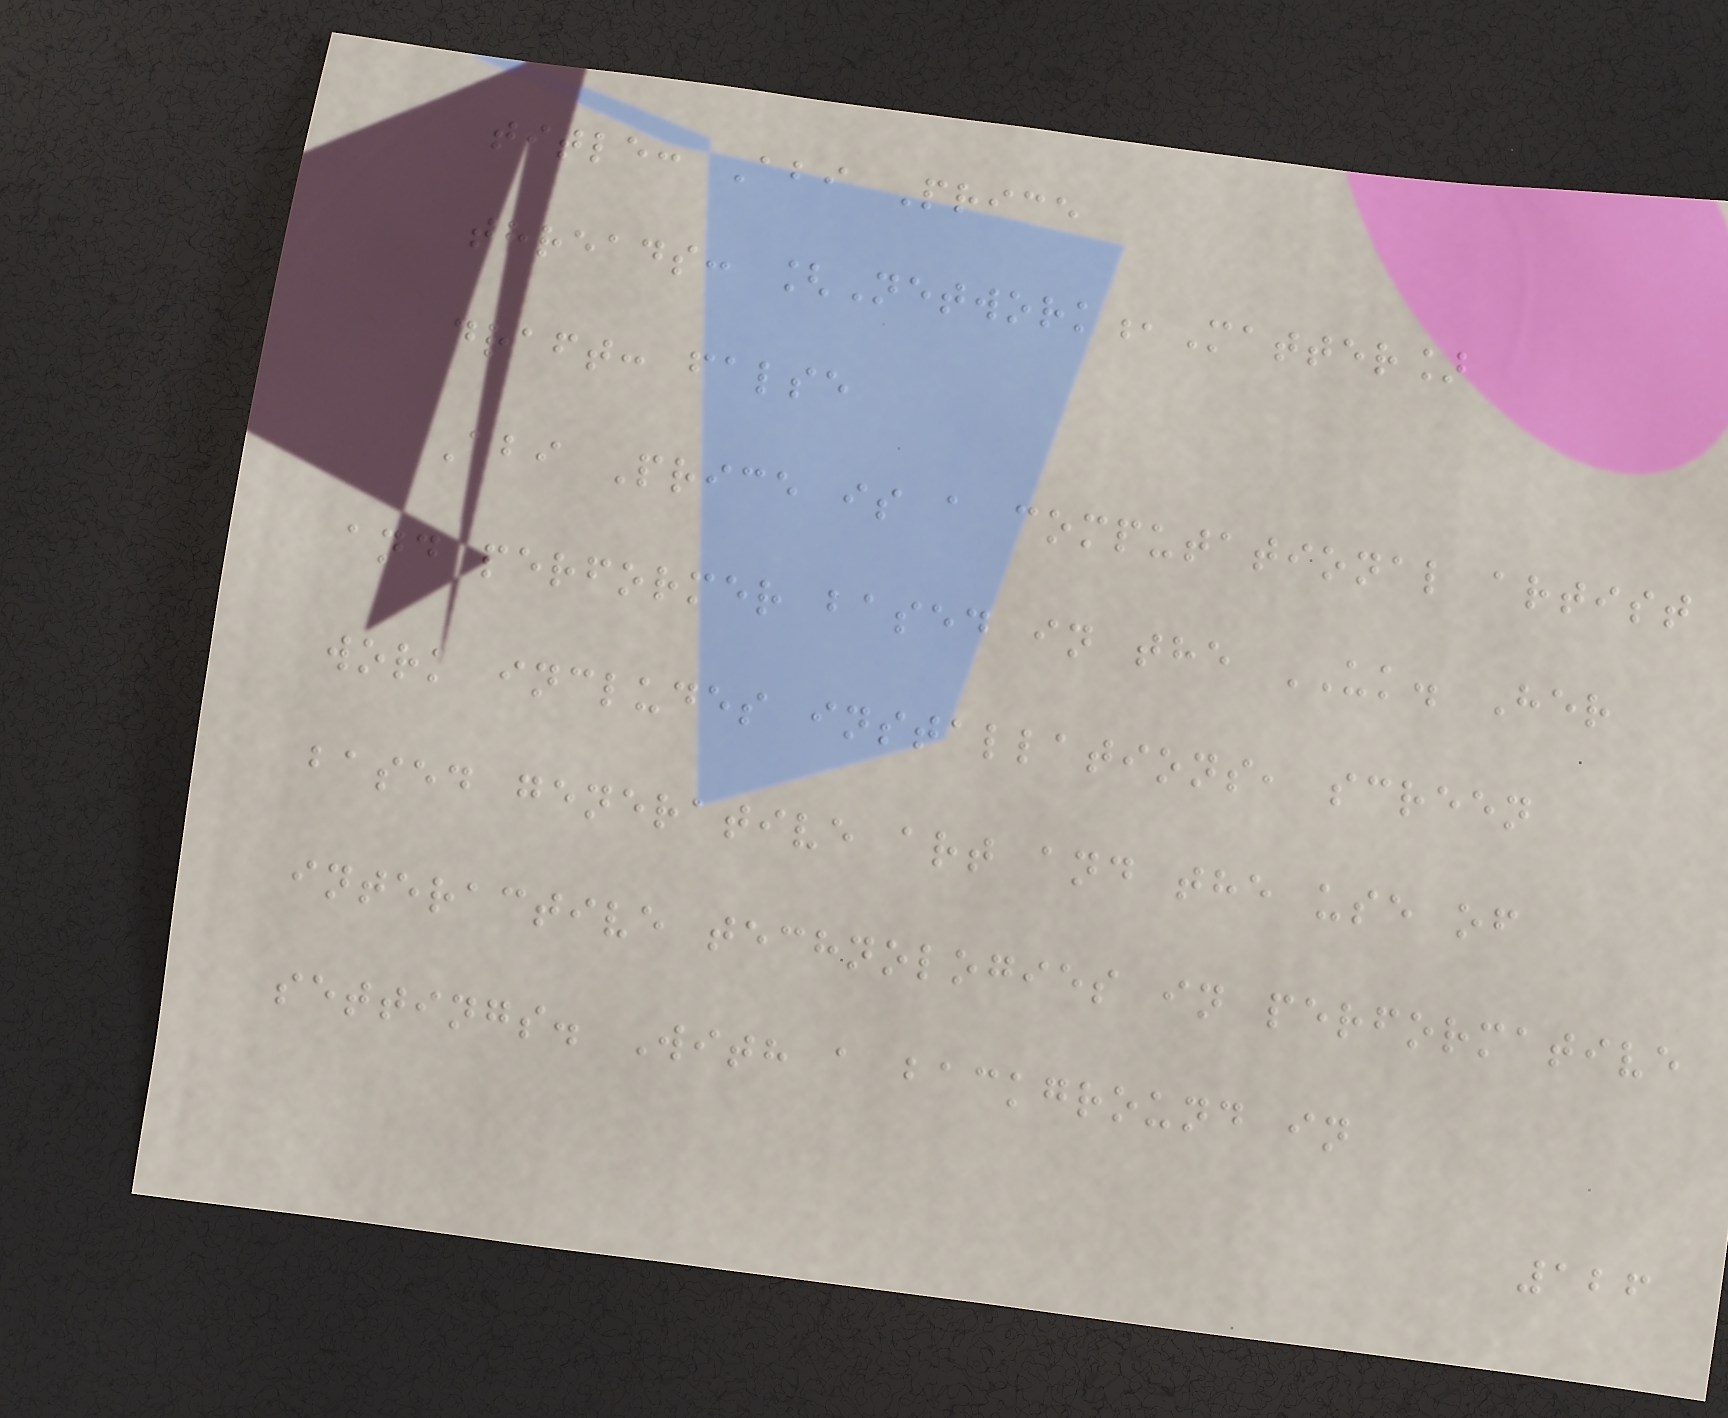title: Abi Price
threads: [Network,Matter]
draft: false
Abi Price is a computational artist
and performer based in the UK. Her
work includes installations, screen
based generative art and the use of
interactive technologies in performative
settings. With a background in
126
